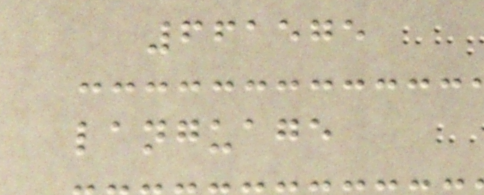661575
language
